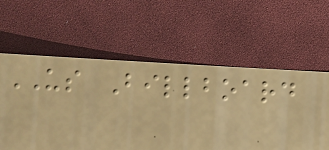US Billboard
